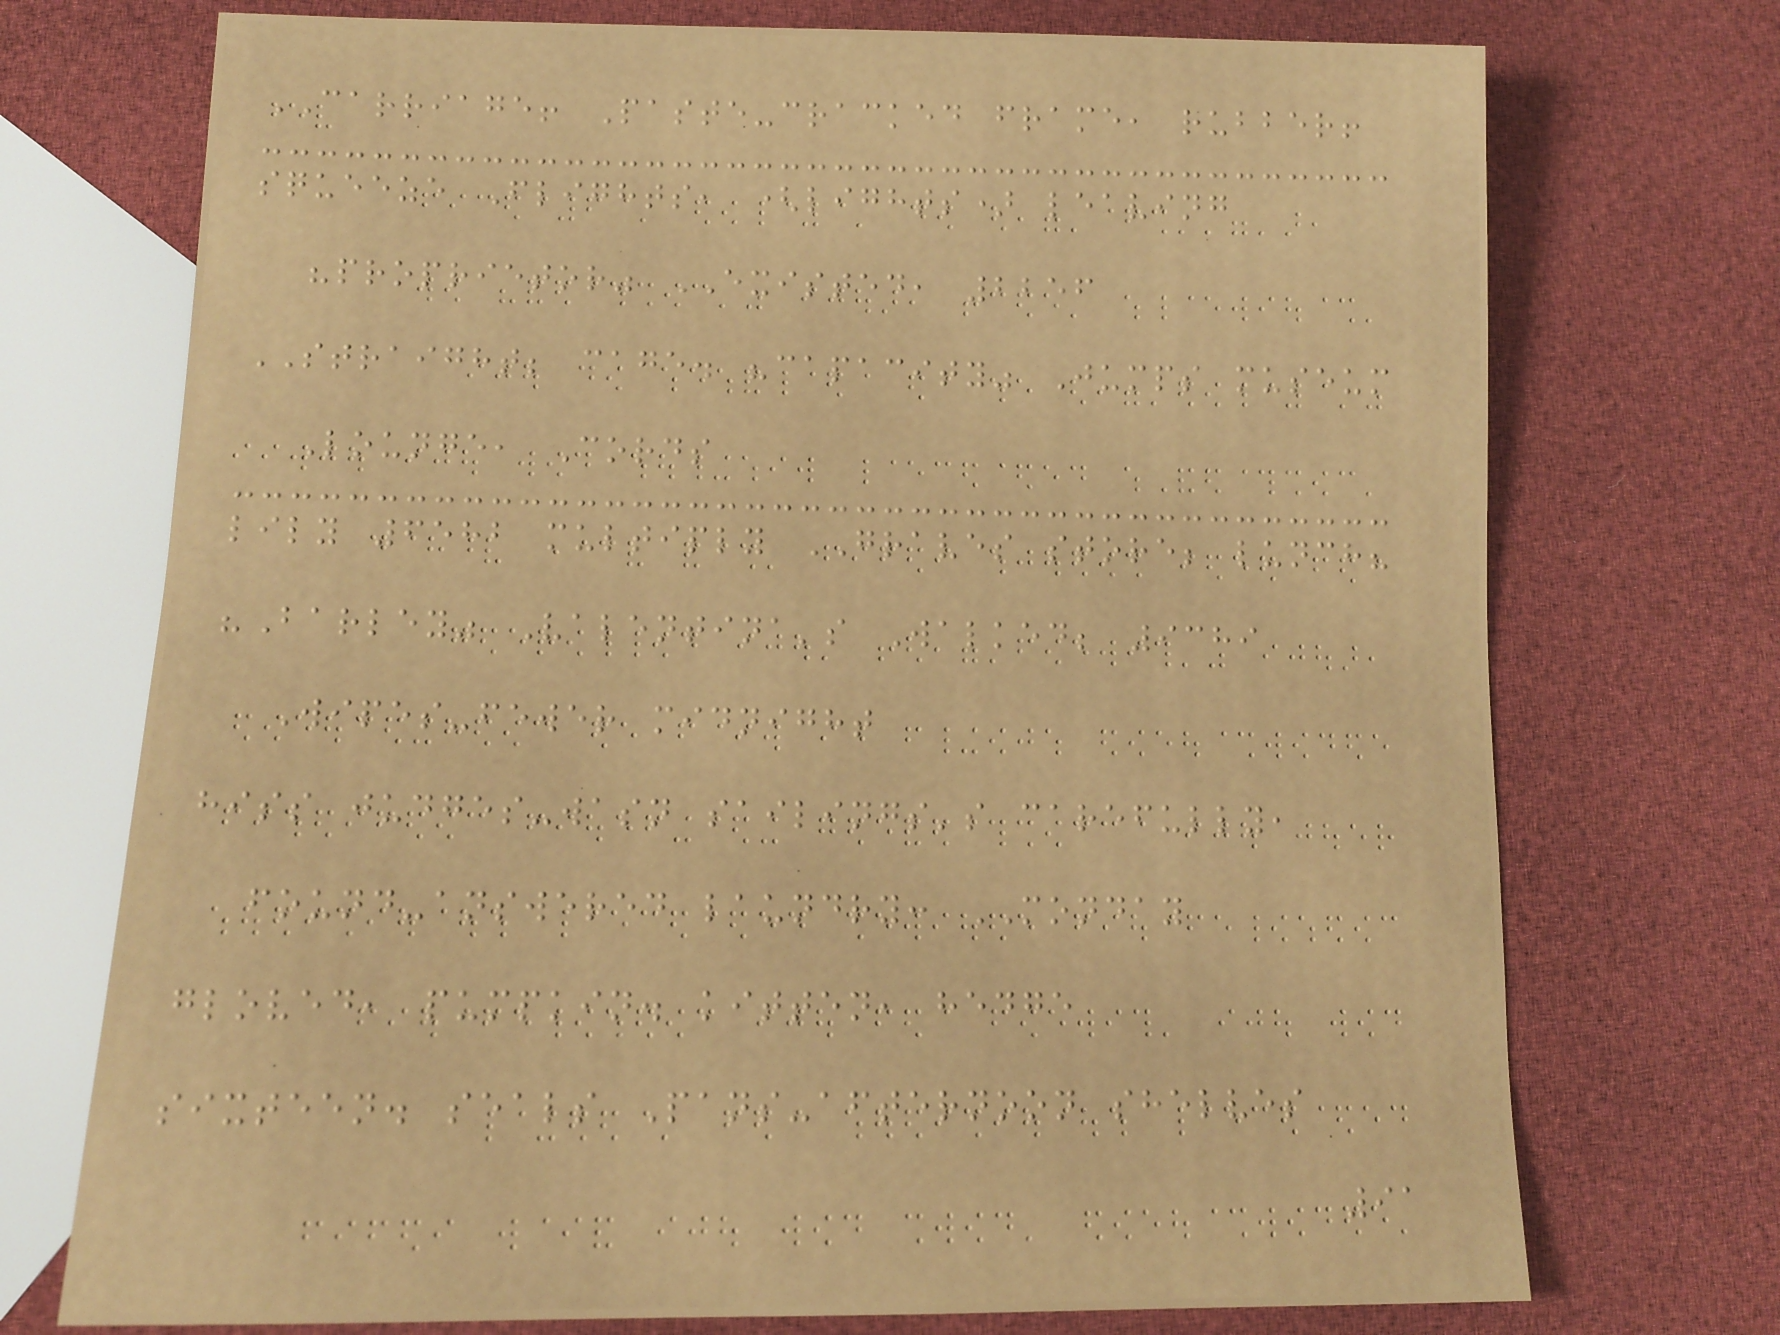CARRIAGE! Paste-cracked frame, rubber!
squeeze Flights, (lights) leaving
"proprietor" EXISTED, 2256
STRAIGHT; cage. "capacity" Jumps museum
Lounge, Cords
lily 6582 multiply GRAVES store; lunch?
"Barley" Valentina's Walked; 9389
Wipes-fewer midnight
hiss judges-wasn sailings's carefully,
found-answered laundry: MONDAY
gloved, pumpkin. kitten, hedge
sixteen. seals Pans-afternoon shelves
91
